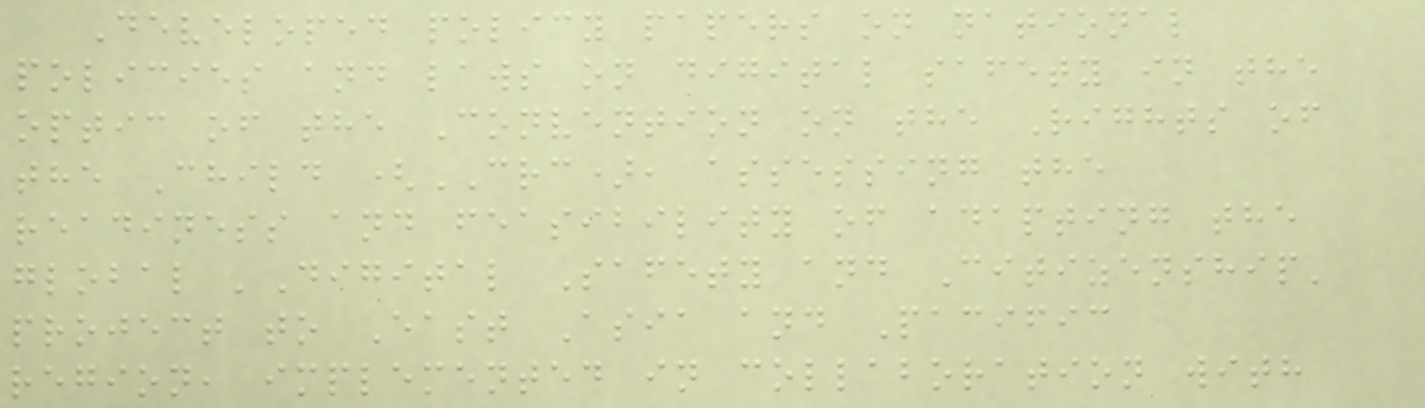Developed policy papers on national
policies and laws on digital safety in the
optic of the Convention on the Rights of
the Child (CRC), assessing the
readiness and feasibility of adapting the
global 'Digital Safety and Citizenship'
project to East Asia and Pacific
region, implemented in collaboration with
